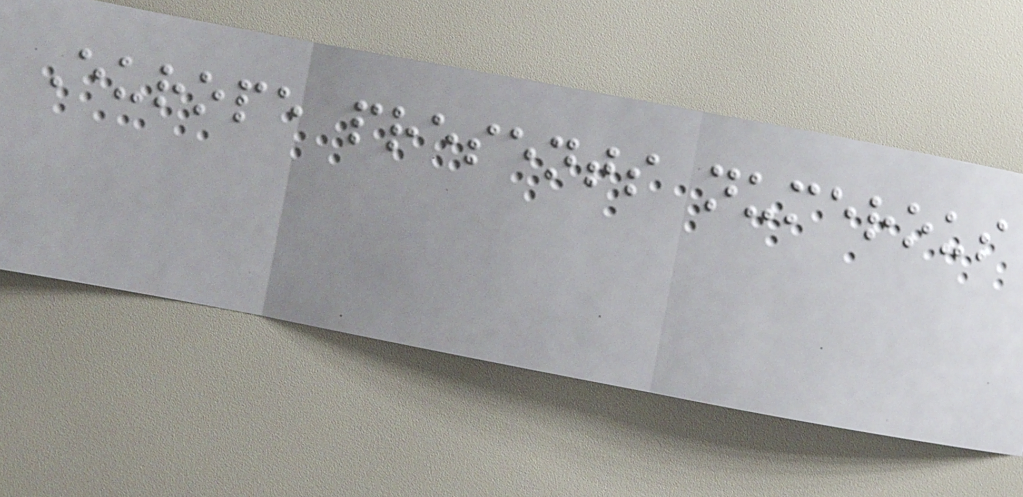Europe presents numerous
